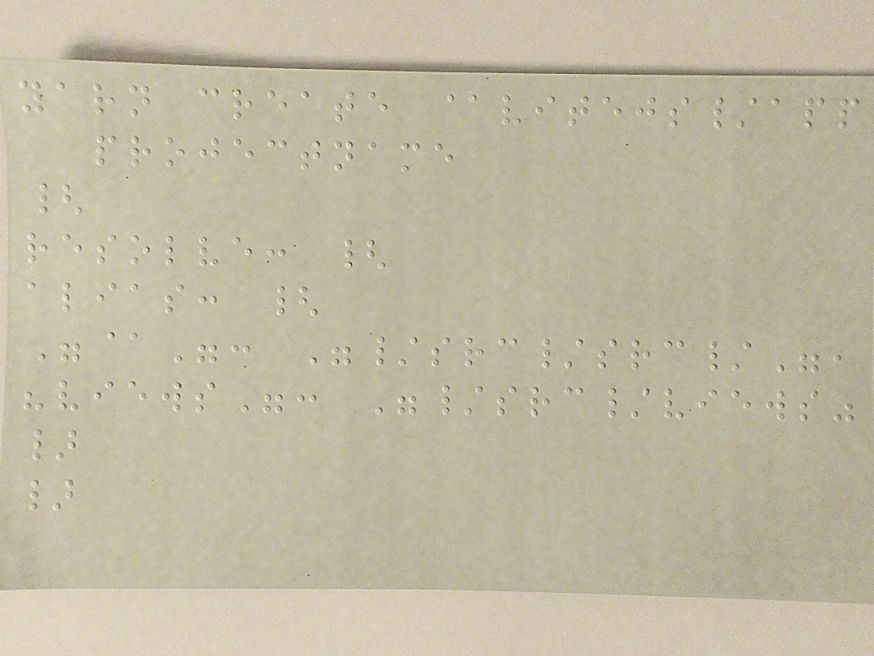yarn create @vitejs/app
projectname
{
resolve: {
alias: {
"@": "/src/src/",
"views": "/src/views"
}
}
